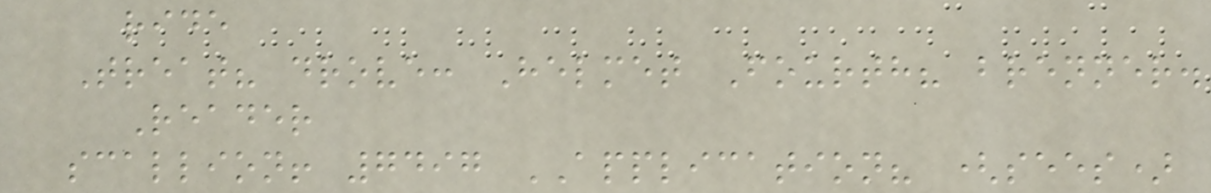ride
Treat? drove: Helmet Fourth? brenner.
Reader
scallion! 7497 APPLICATION? (sees)
